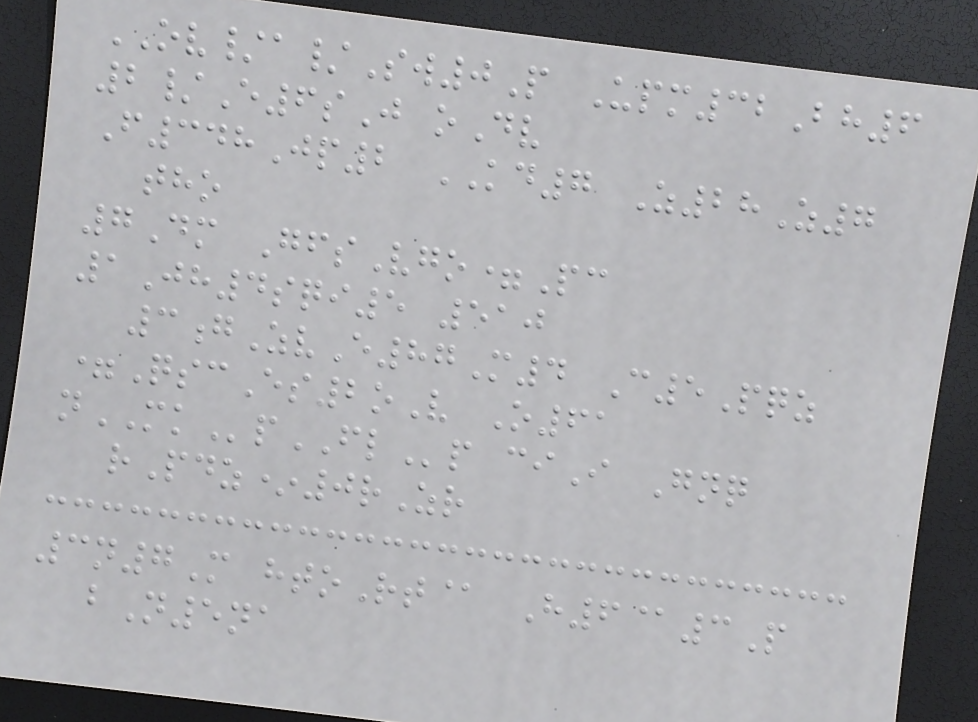OV/a/Sw0P Upm32Bh6
2/E6sJ oDv
F348Jp2 KD7 Z28Z7
tho
7Dm GfsVgo=Pc
1Jh4sqi5 510
3gZvE87M4 C5Pqz
=QscEs2oV O61
nMKpFLp ciI Gnq
rPdz*0rZr
3n7M htoRt@ H6@3P
bN5na
